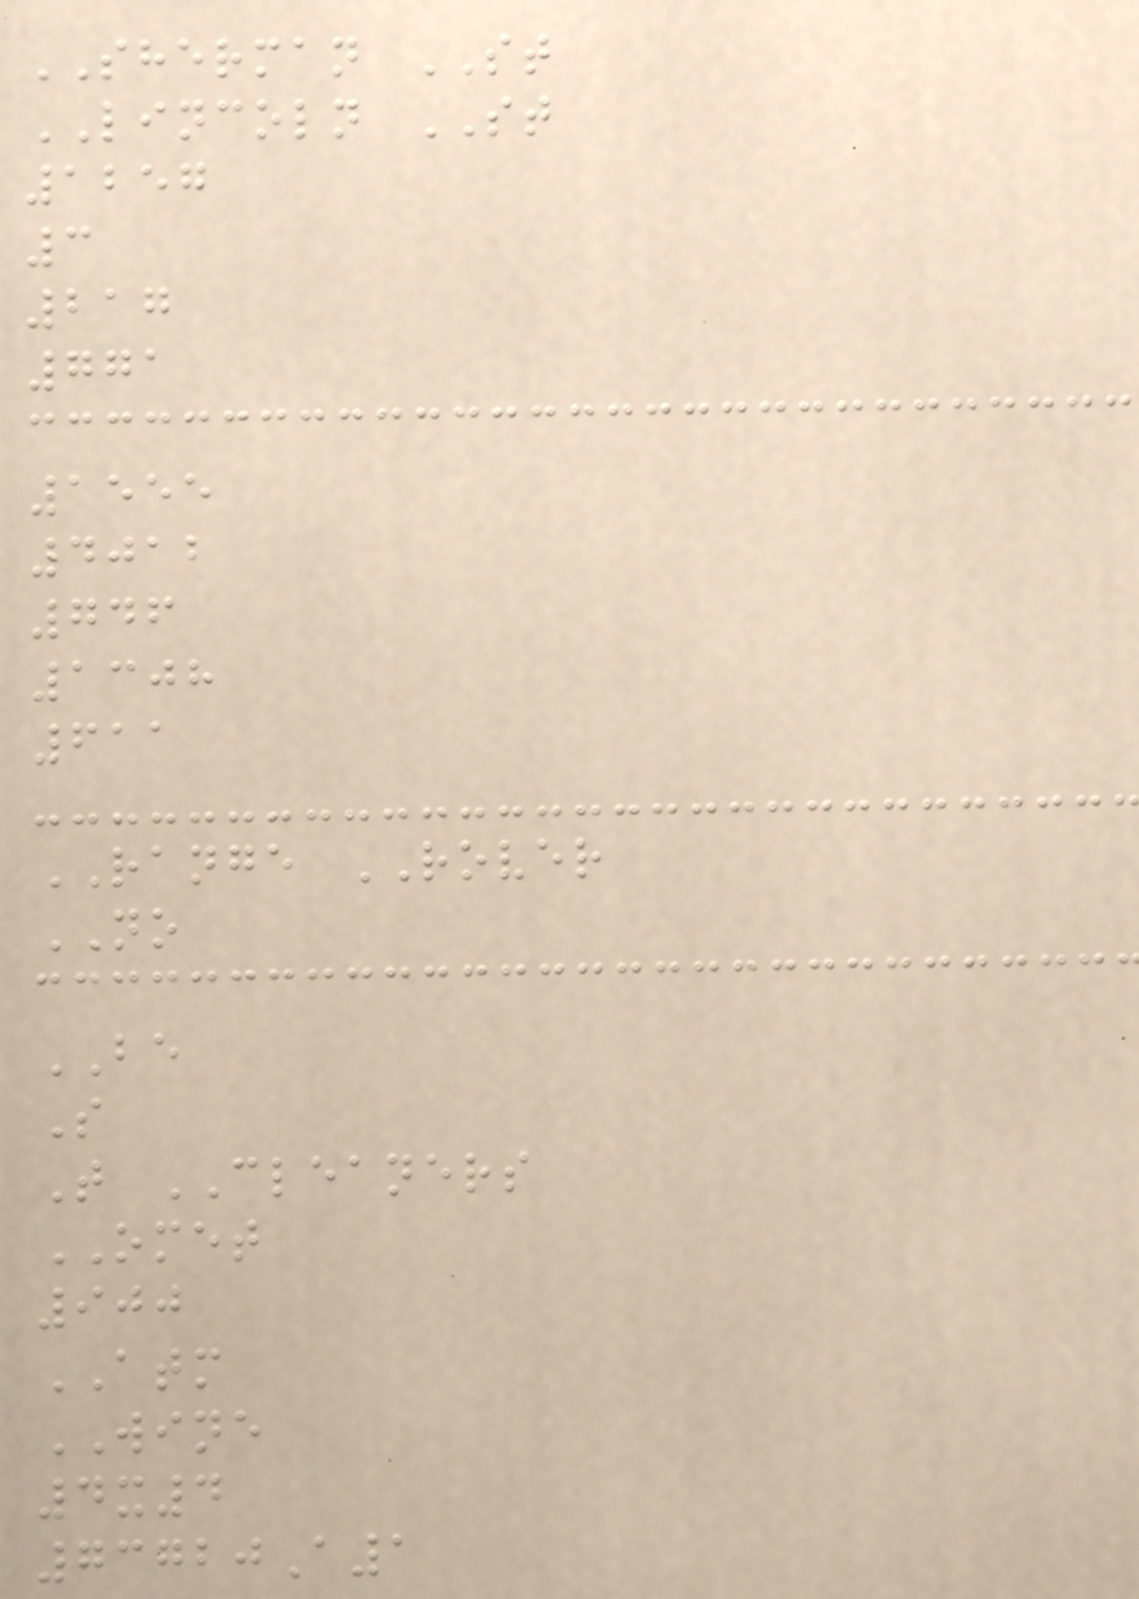SHERMAN ST
LINCOLN ST
1257
3
217
771
1555
4012
746
1308
611
RANGE ROVER
NO
BE
S
T CLEANERS
OMET
900
ATM
WINE
4x4
73720A1
